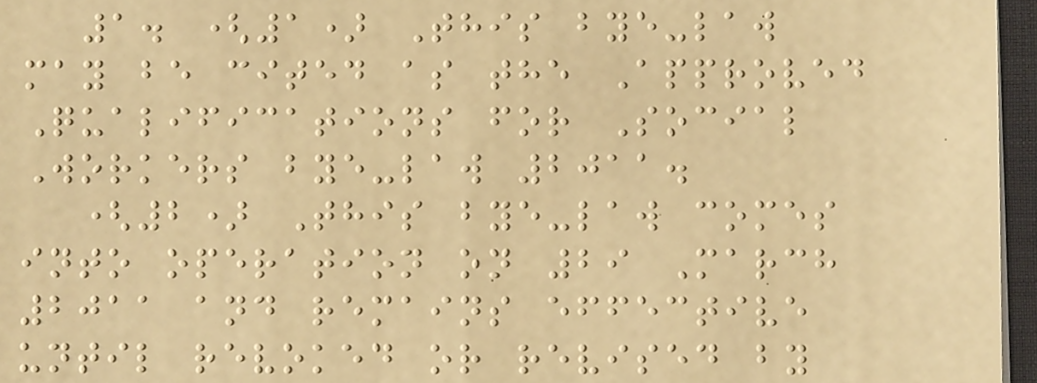1. (1) This bye-law
may be cited as the Approved
Qualifications for Social
Workers bye-law 2011.
(2) This bye-law comes
into operation on 29 March
2011 and remains effective
until revoked or revised by
